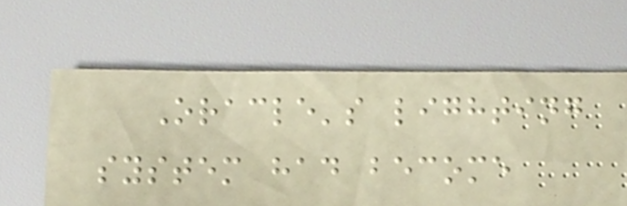Oracle's lighting
system had become
